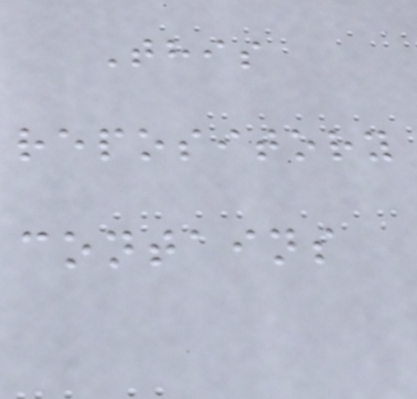This
repository
contains
